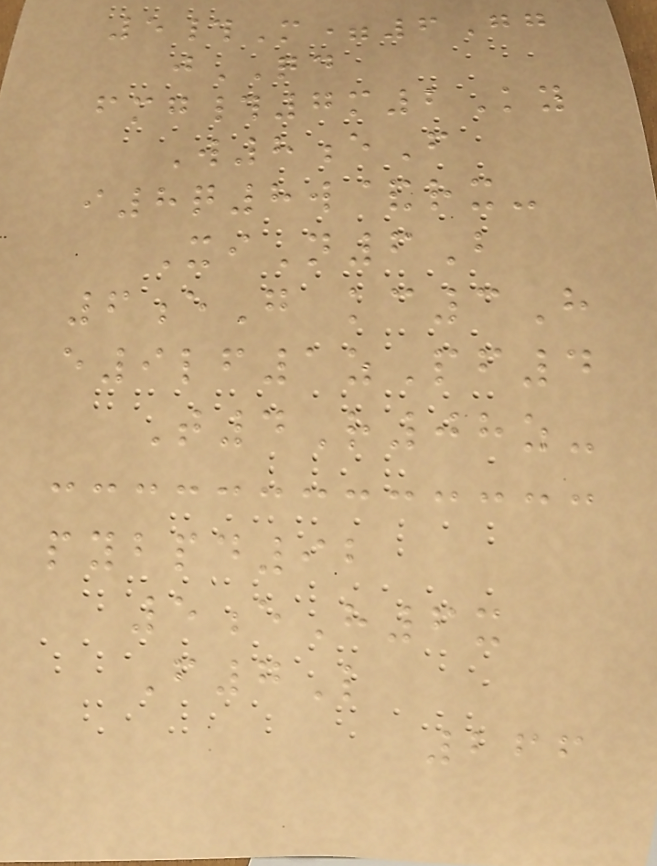5#M=6Gg
jQD
fmg#7m2Ky
W8eF
i8q8w&rx-
XiN6B
6eG kc3H
e9lf1zPf4
T4R08z-
pybpd92
5eH6x
F7L
266
